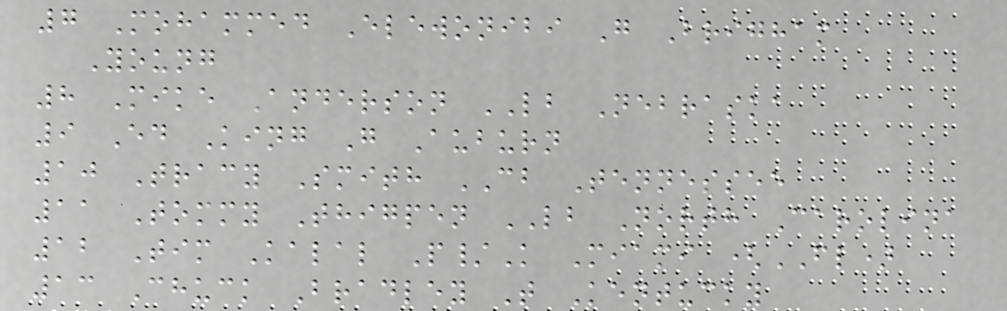7 Mohammed Elewonibi G Brigham
Young
8 Mike Anderson LB Nebraska
9 Ed King G Auburn
10 Tracy Smith CB Tennessee
11 Tommy Thigpen LB North Carolina
12 Tim Kalal P/K Miami (FL)
13 Chuck Bradley T Kentucky
